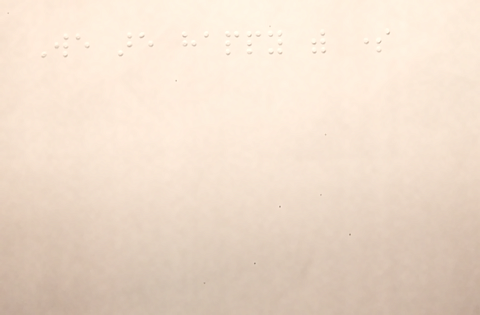We are happy with some
